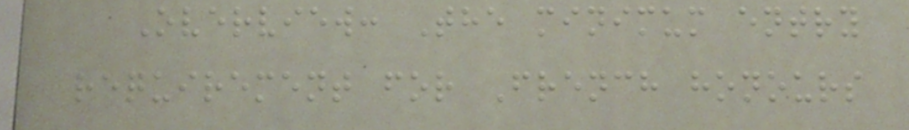Overview: The minimum entry
requirement for French honours
